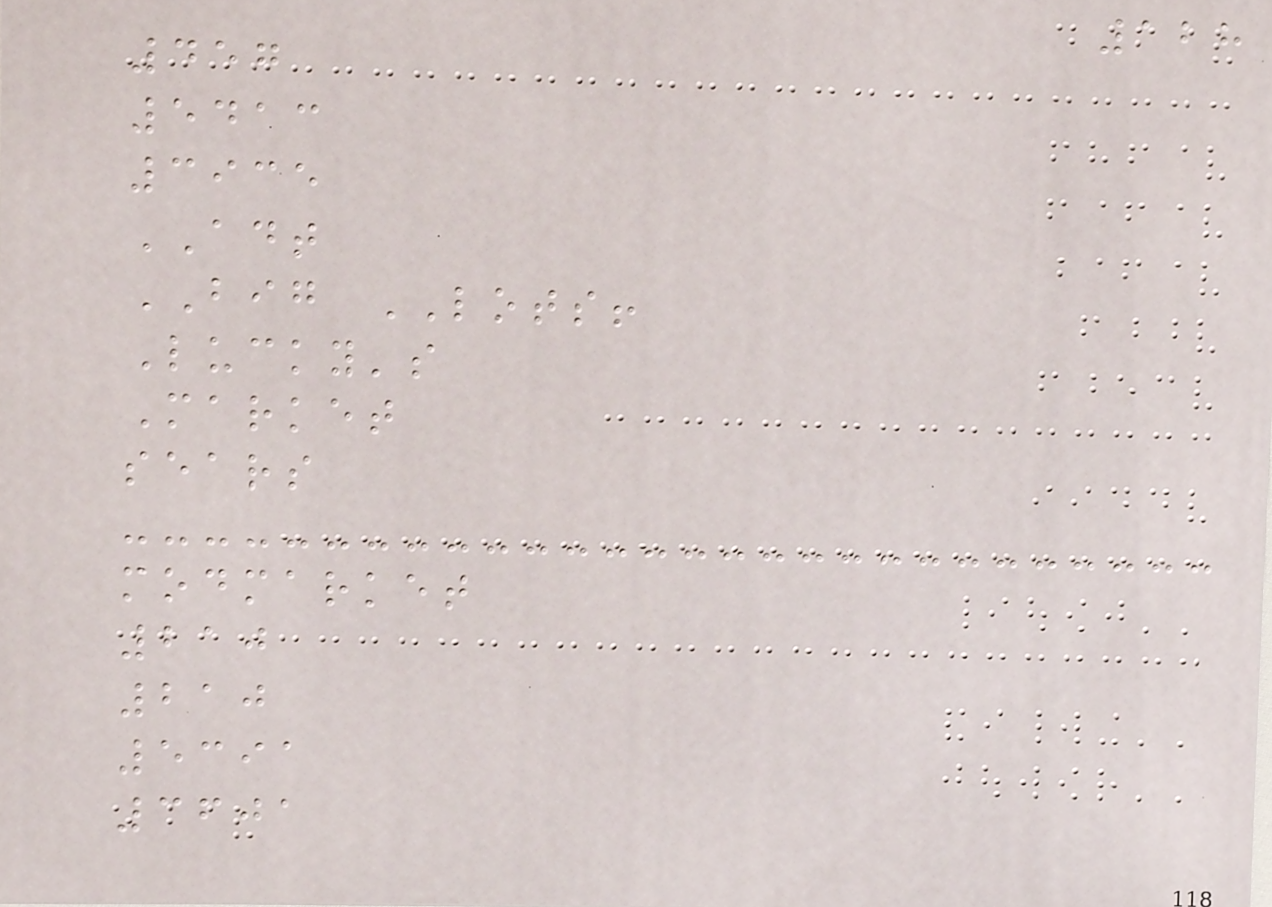128
457
5413
3935
ADT
BIG LOTS!
Lucky's
Market
sears
modmarket
210
210
5391
3601
